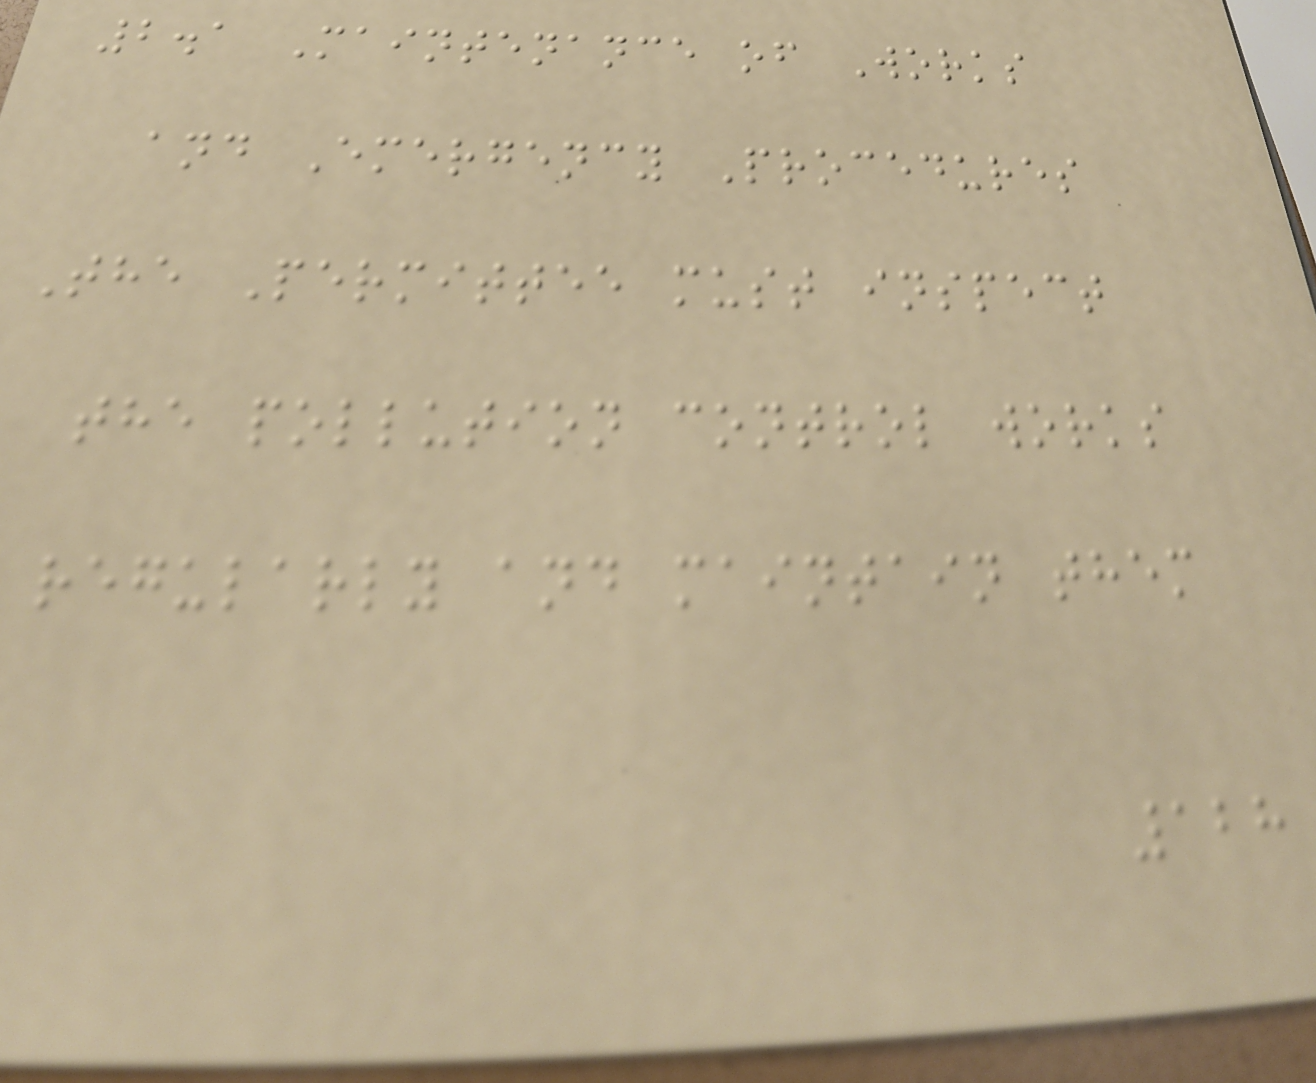2.1 Maintenance of Works
and Emergency Procedures
The Permittee must inspect
the pollution control works
regularly and maintain them
128
